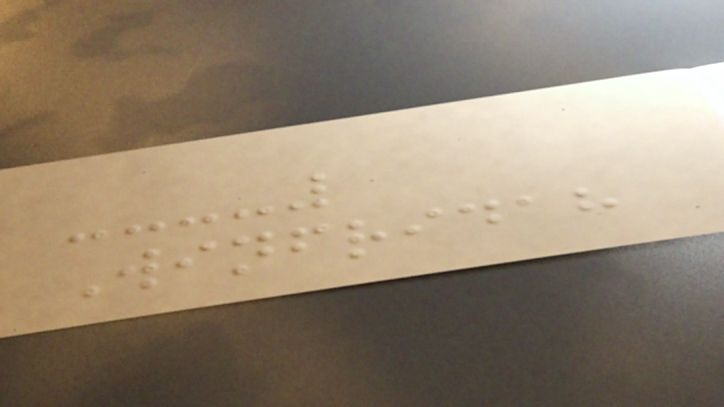Winfridah
